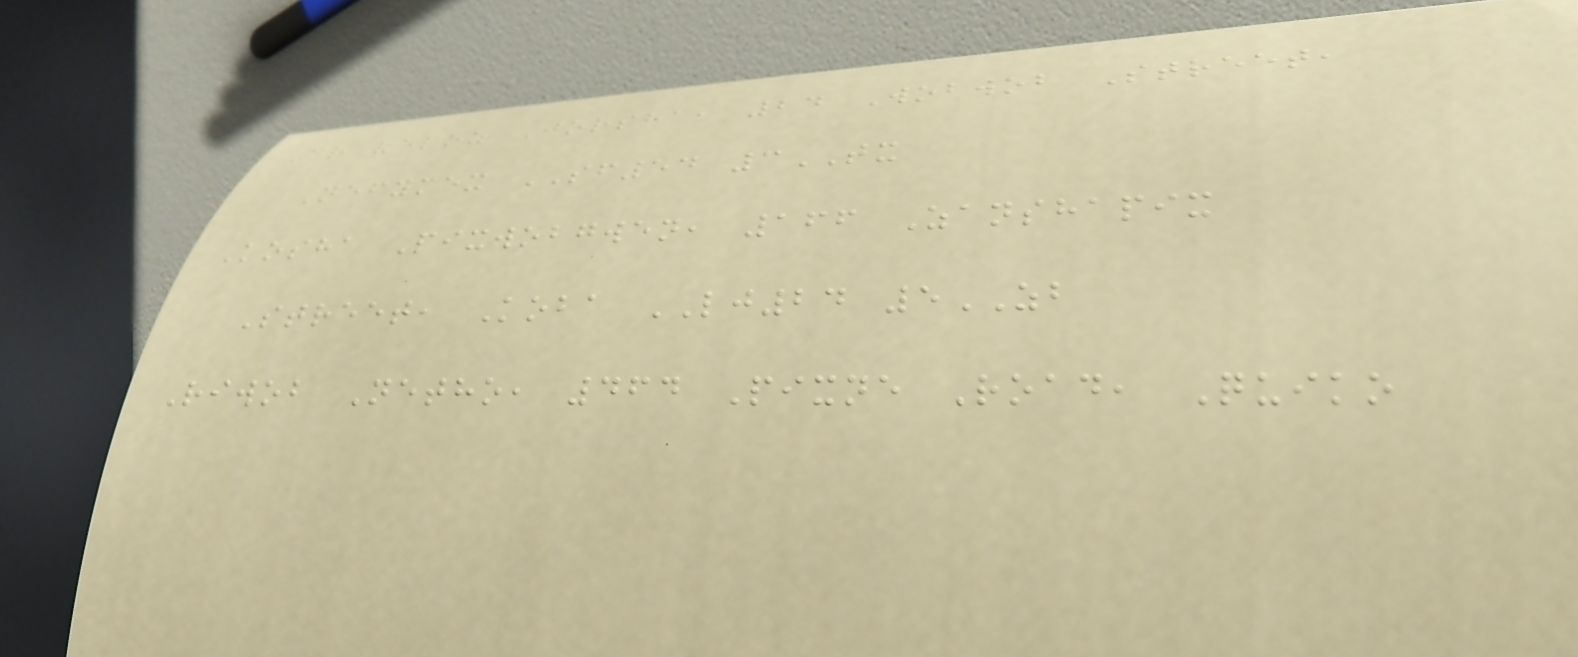Draveloz Jorsha, 24 Wobwob Street,
Nefymex SF54 3TX
Kosha Pixwobgwen, 166 Zanshapix
Street, Koba LJ24 5ZB
Riwob Netho, 464 Pixne Road, Quiko
